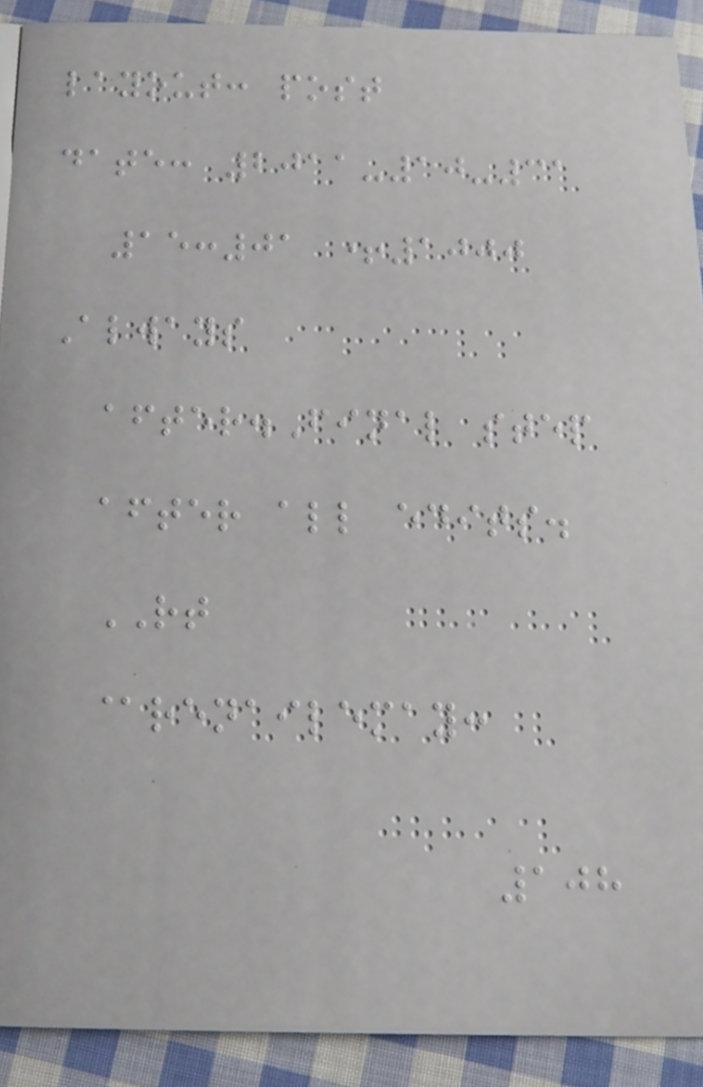layout: post
date: 2011-10-31
15:01 +1000
Always
after.Final step
after all edits.
RT
@renailemay:
108
